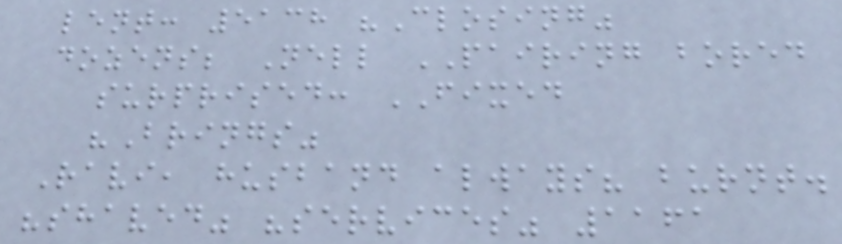lent: 5138 "Closing"
dozens; Nell PAIRING bored
surprised: FIXED
"Brings"
Ravi, husband always? burnt.
"shaved" "services" 1161
